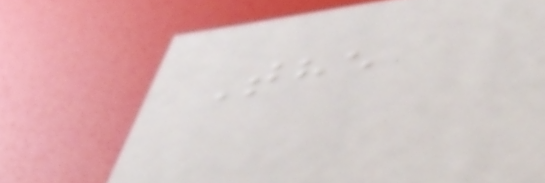The
